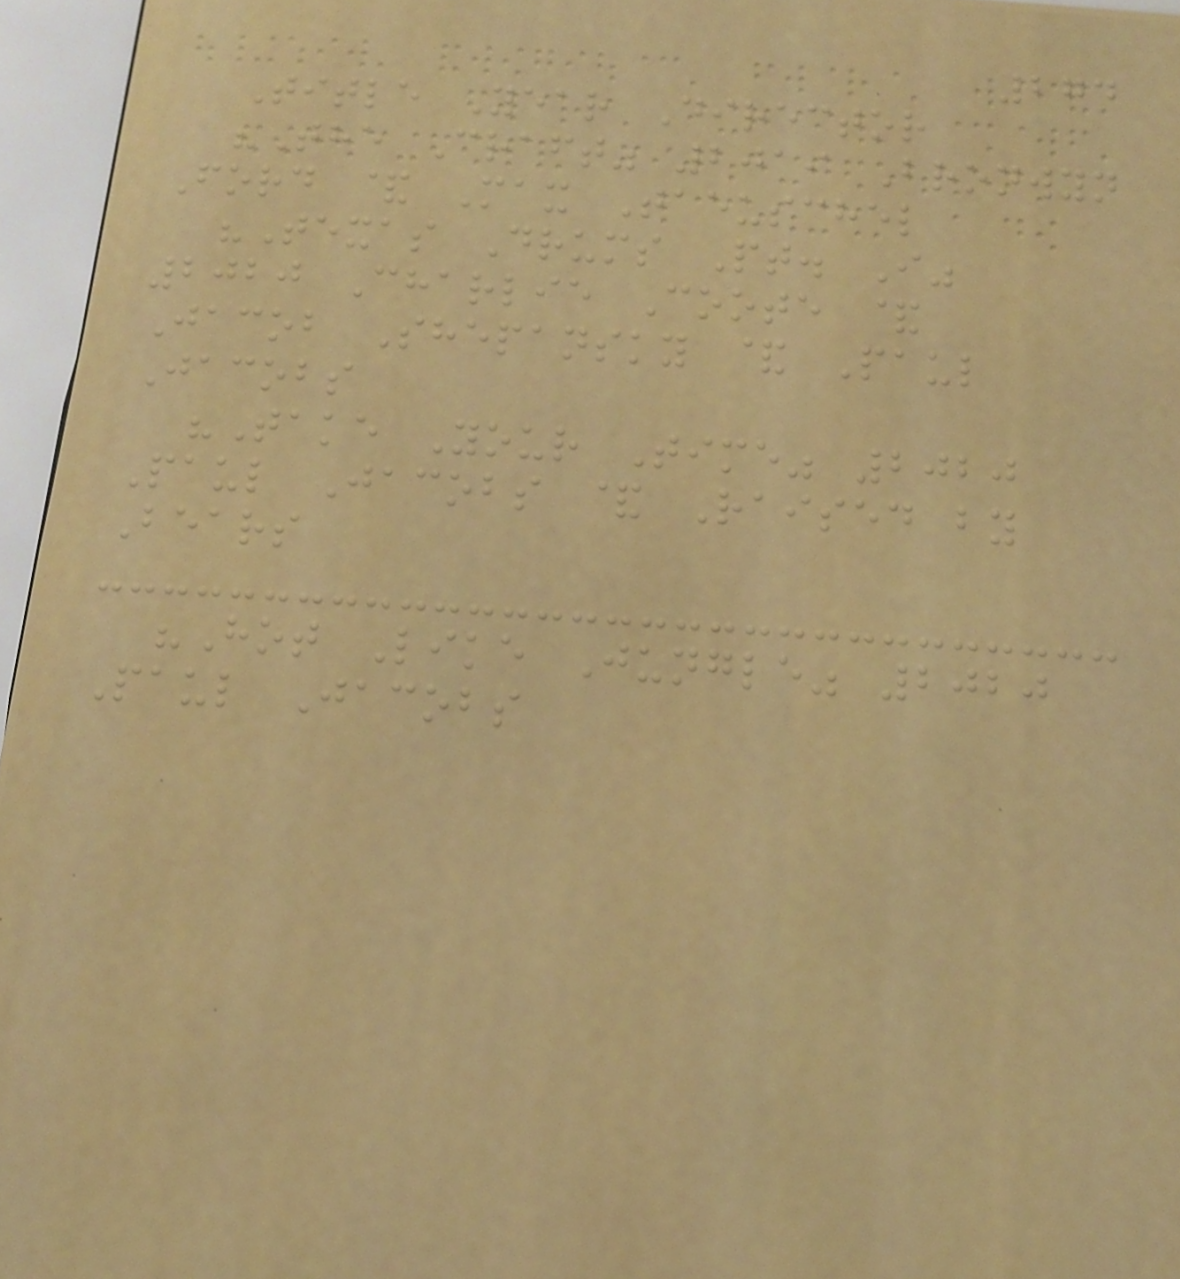274
Title Year Director
"The Craft" 2019 Bronwyn
Ford & Max Taeuschel
"Texas Drums Pt. I"
2020 Charlie Coote &
Jacob Shepansky & Paul
Jacobs
"Take Your Time" 2020
Paul Jacobs & Raised by
Bears
"Hot Like Jungle" 2020
Paul Jacobs
